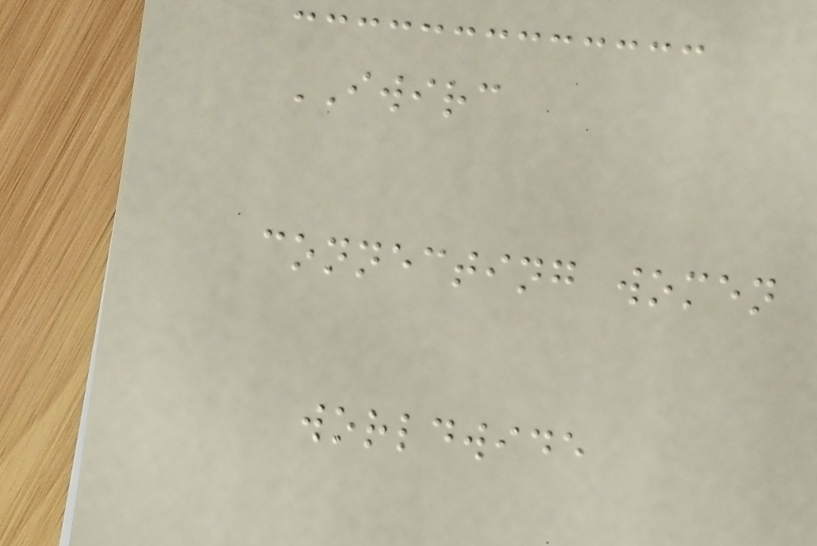IWIRC
connecting women
worldwide
